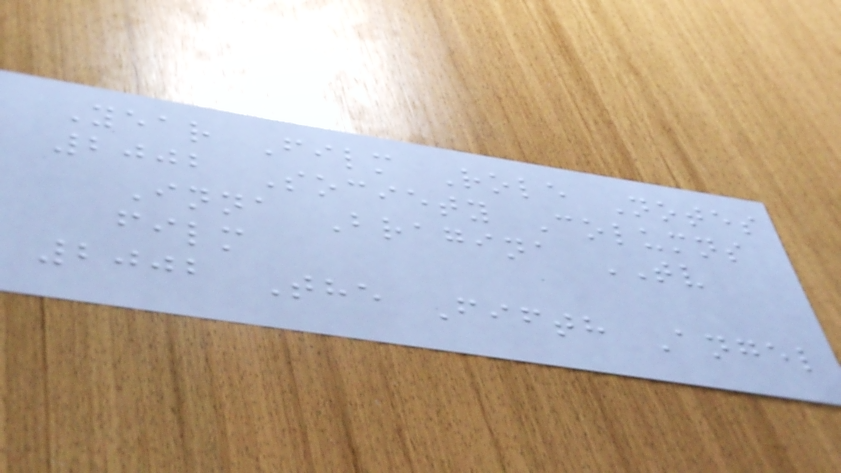Year Film Role Notes
2002 Society Columns
Inna Bragina TV
film
2002 The Fifth Angel
